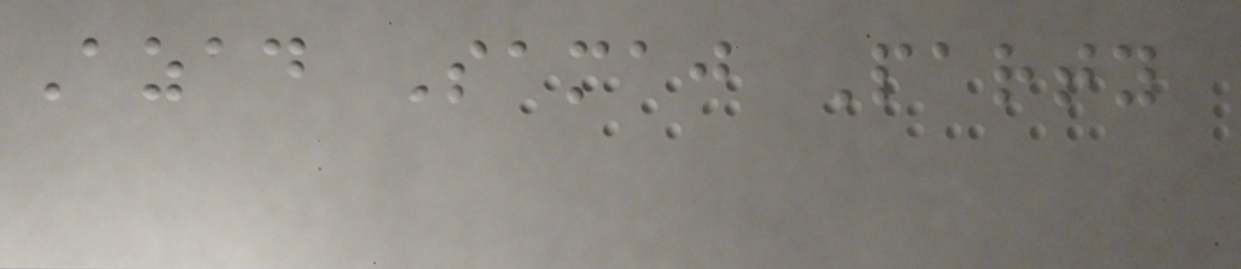Azad Samaj Party
